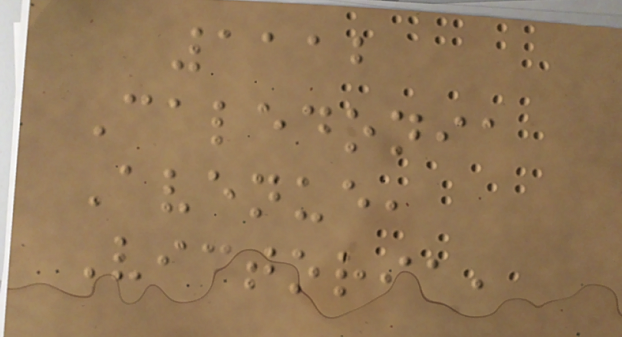1112
Caledonia
Avenue,
Victoria,
